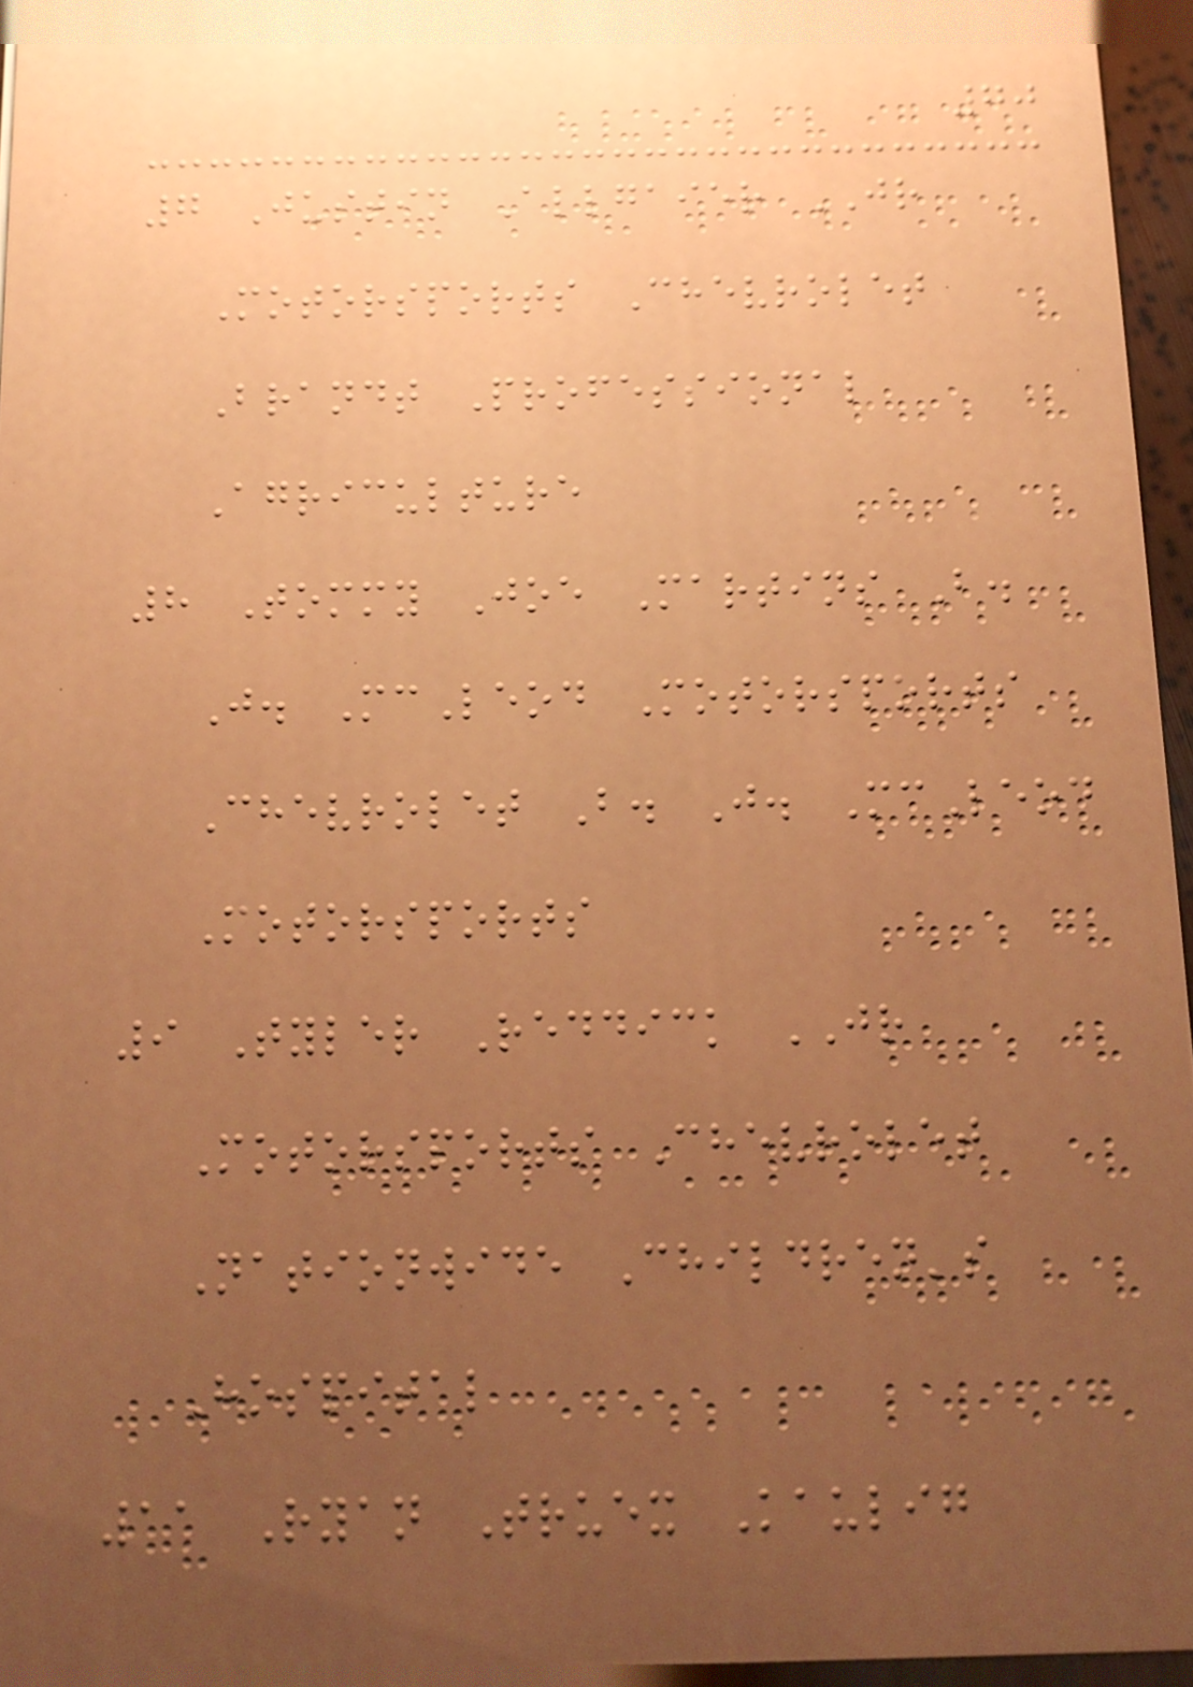70
7 Justin Allgaier JR
Motorsports Chevrolet
Brandt Professional
Agriculture
8 Tommy Joe Martins B.
J. McLeod Motorsports
Chevrolet B. J. McLeod
Motorsports
9 Tyler Reddick JR
Motorsports Chevrolet
Nationwide Children's
Hospital
11 Ryan Truex Kaulig
